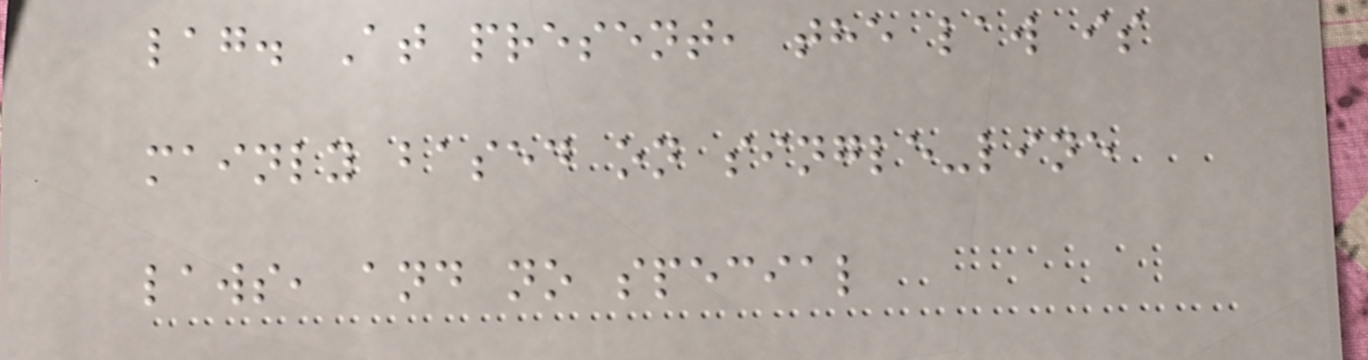lag. At present, the law is
mainly based on single-line
laws, and no special
